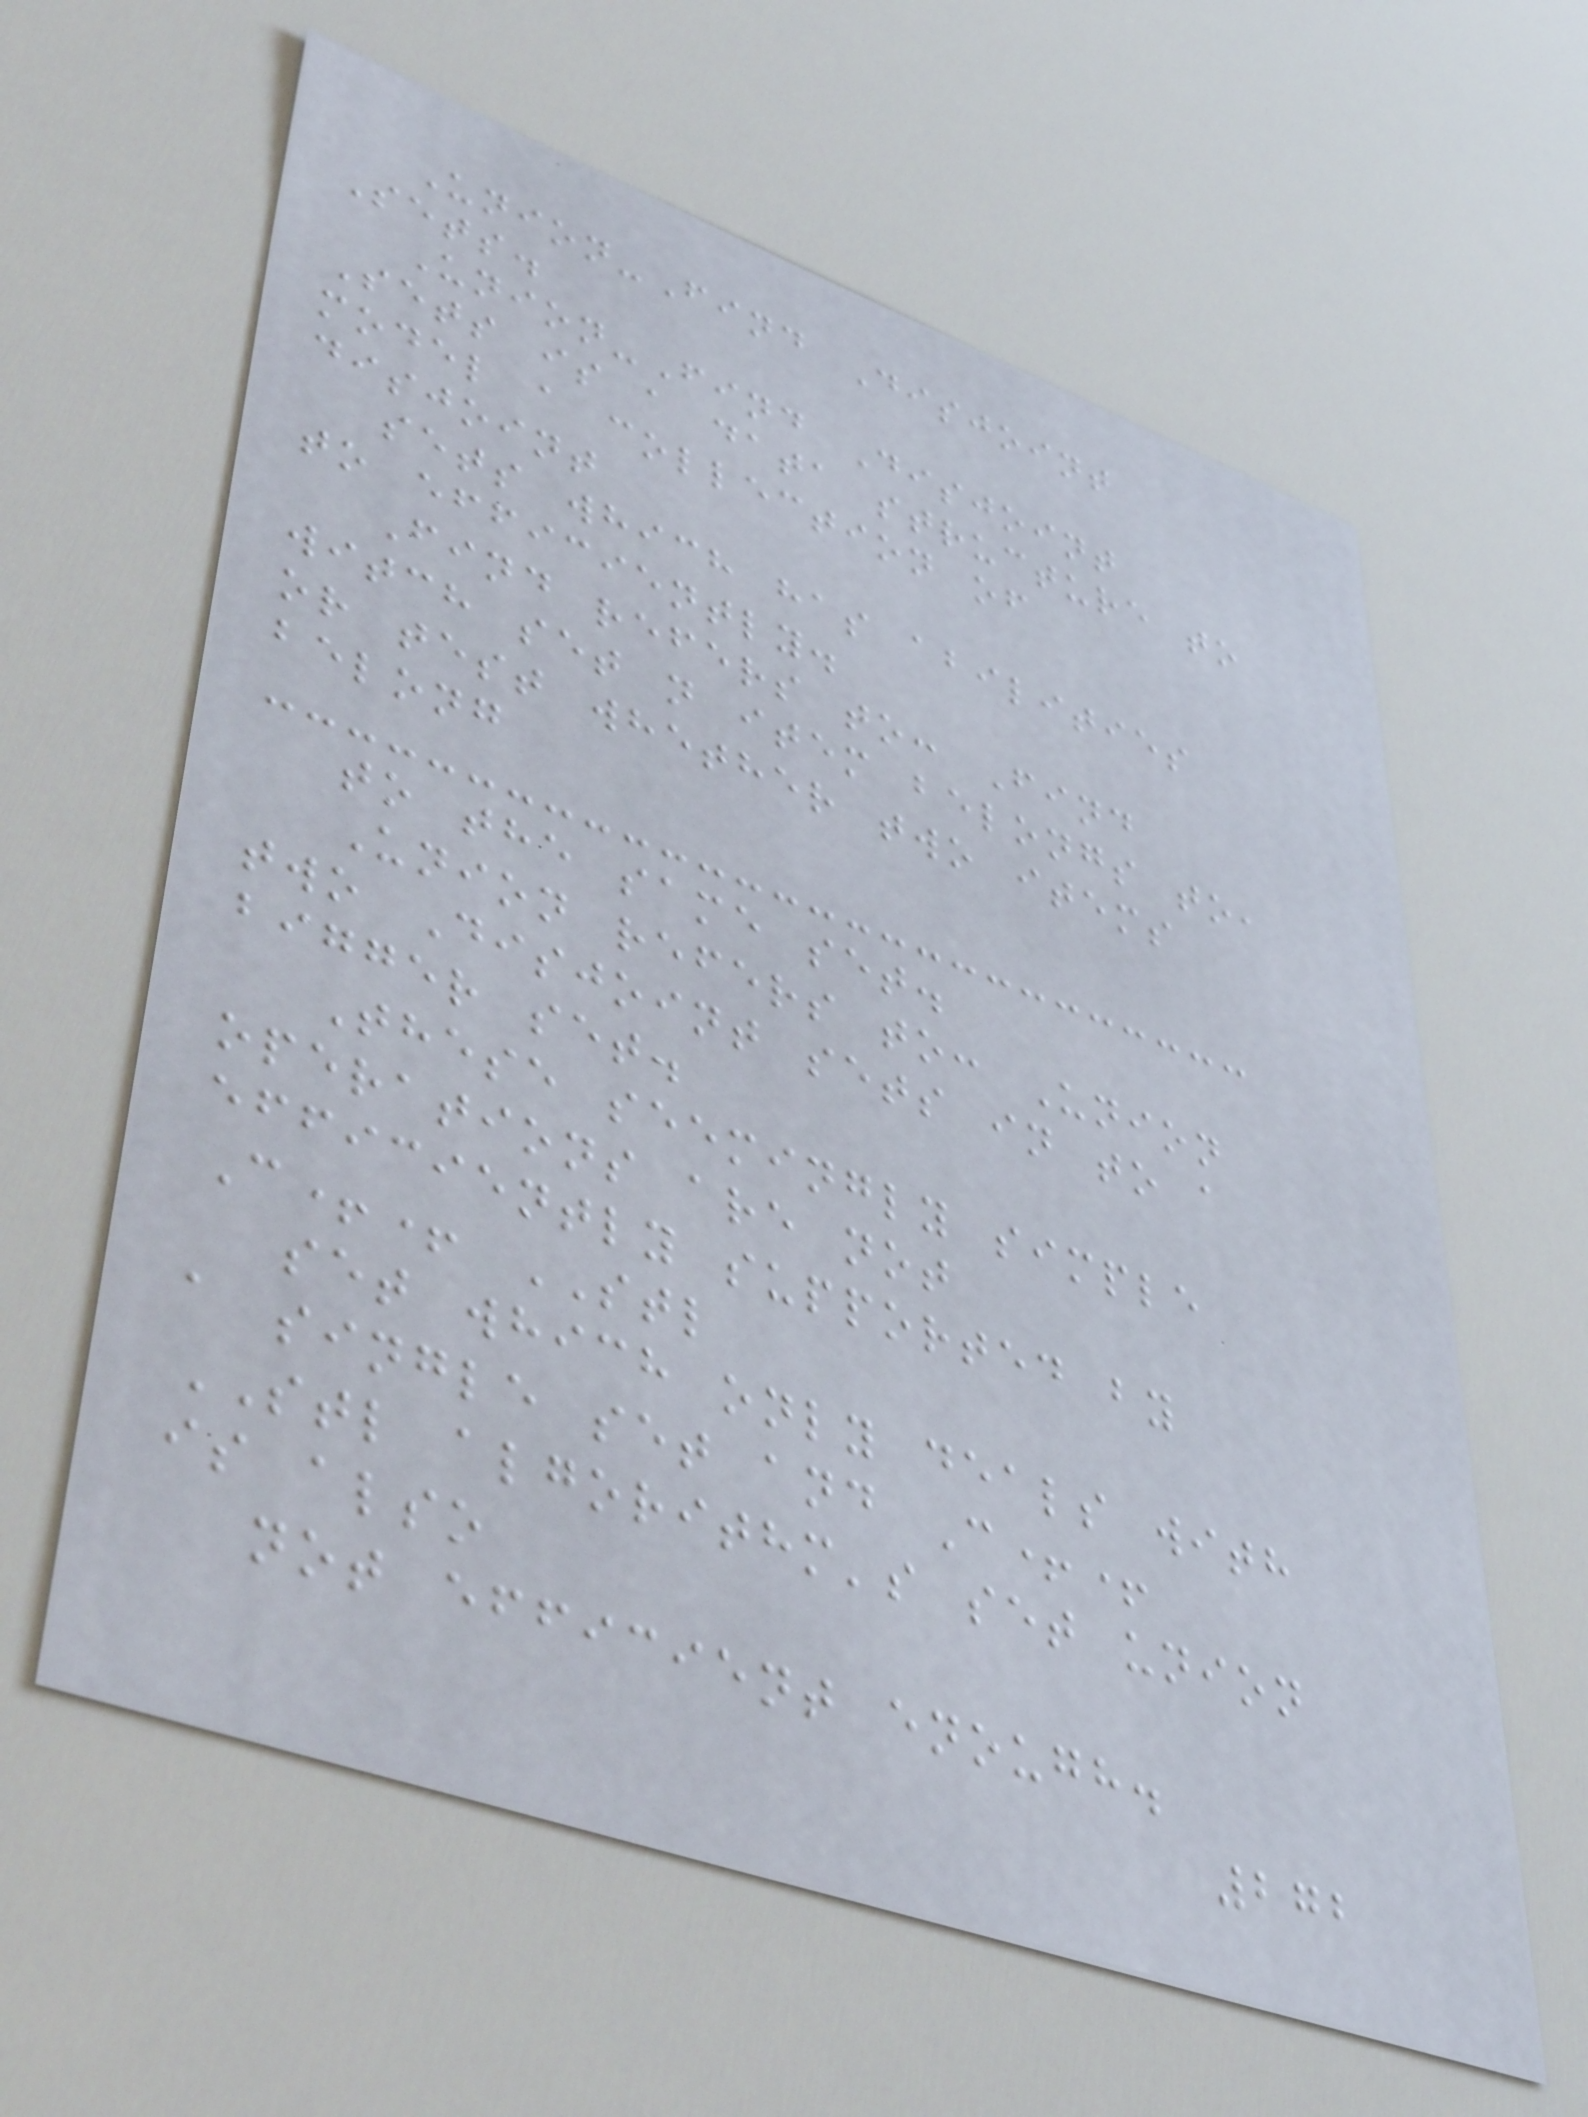Union-Find Disjoint
Sets.
Union-Find Disjoint
Sets is a data structure to
model a collection of
disjoint
sets which has abilities
to efficiently.
Find refers to: Find
witch set n item belongs to,
or test whether two items
belong
to the same set.
Union refers to: Union
two Disjoint sets in to a
bigger set.
These seemingly simple
operations are not
efficiently supported by
C++ STL
set which only deals with
a single set and C++
STL algorithm's set union
is also
not efficient enough.
272
